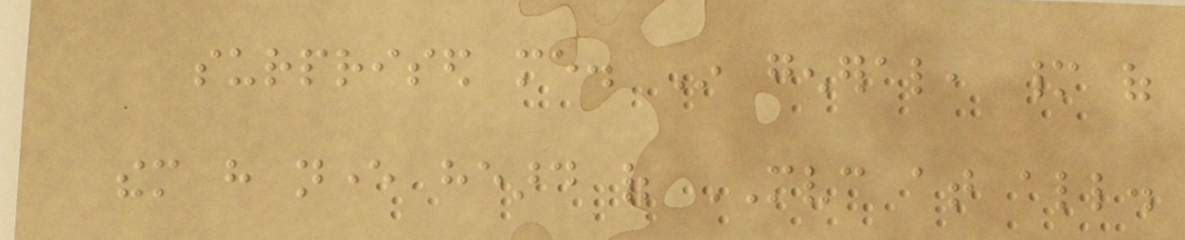surprised me. In general, many of
them have never heard of MVC at all.
